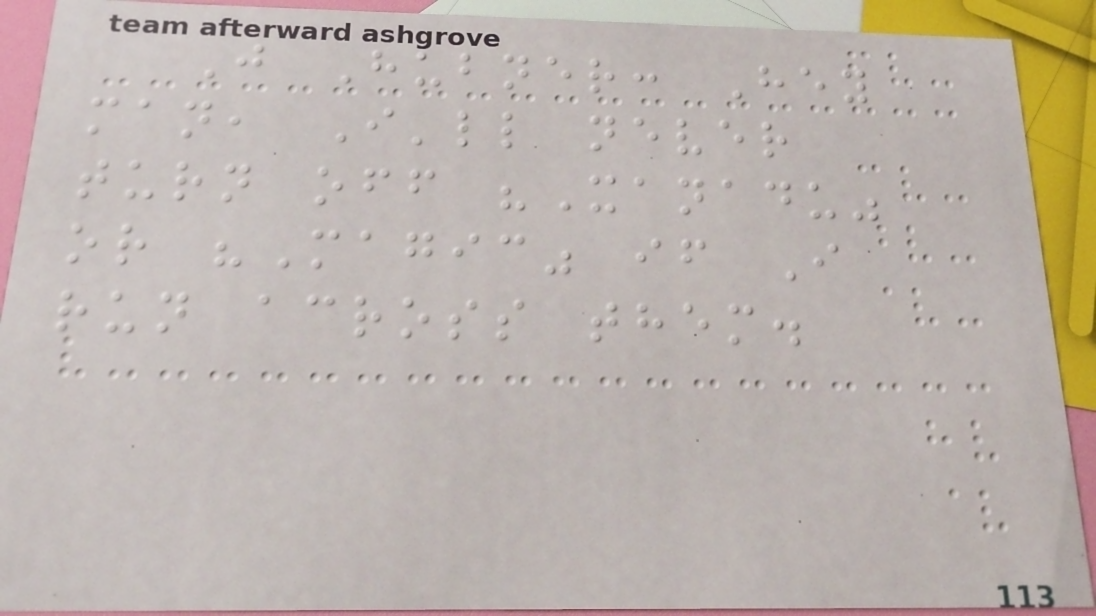J Hubner: Hey
man, I'll never
turn off "Xanadu"
or "Magic" if I
run across them.
